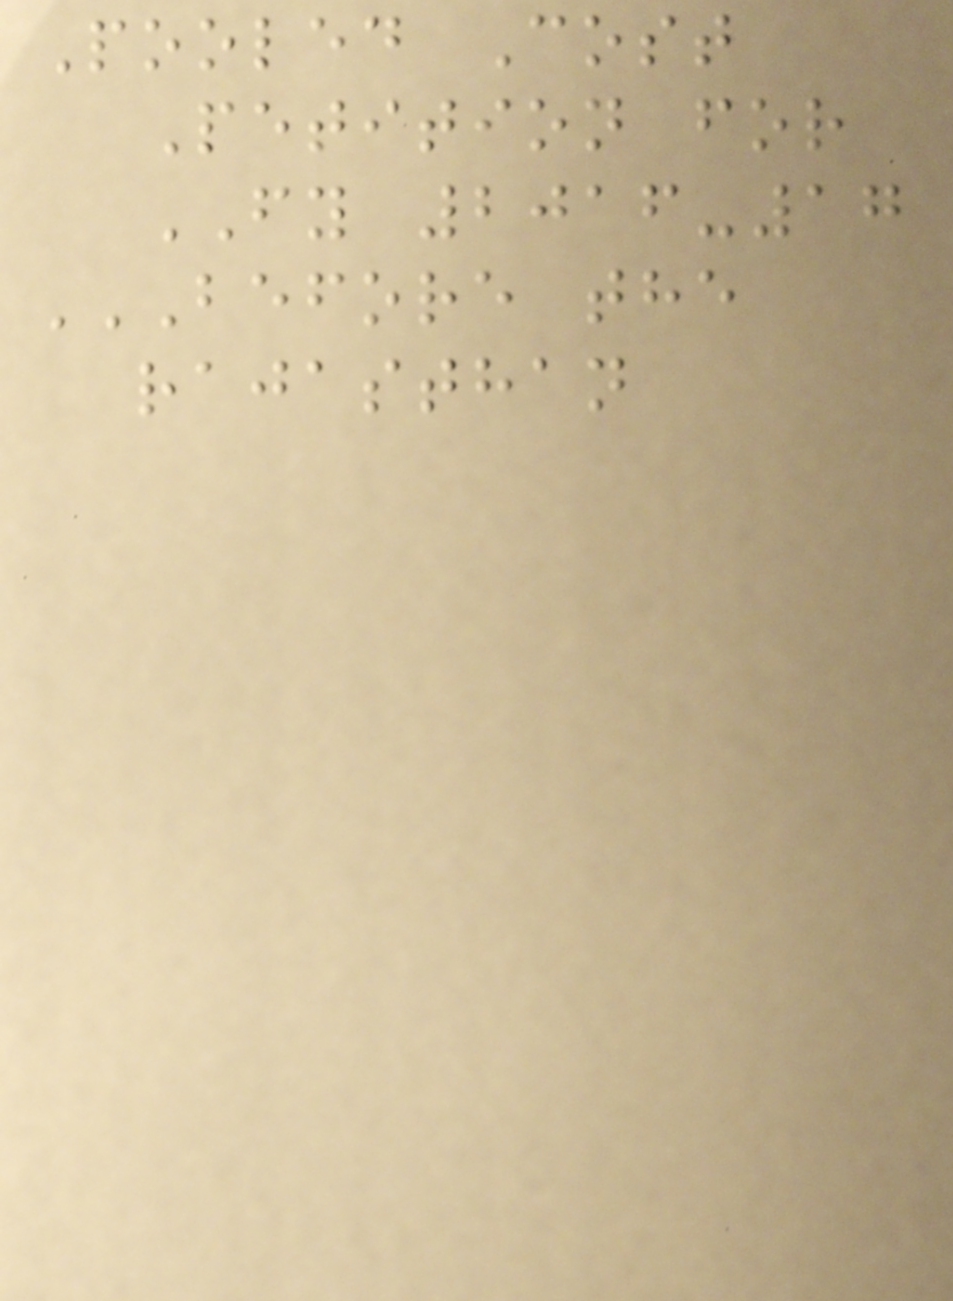Pooled Cost
Petition for
FY 2016-17
BEFORE THE
RAJASTHAN
